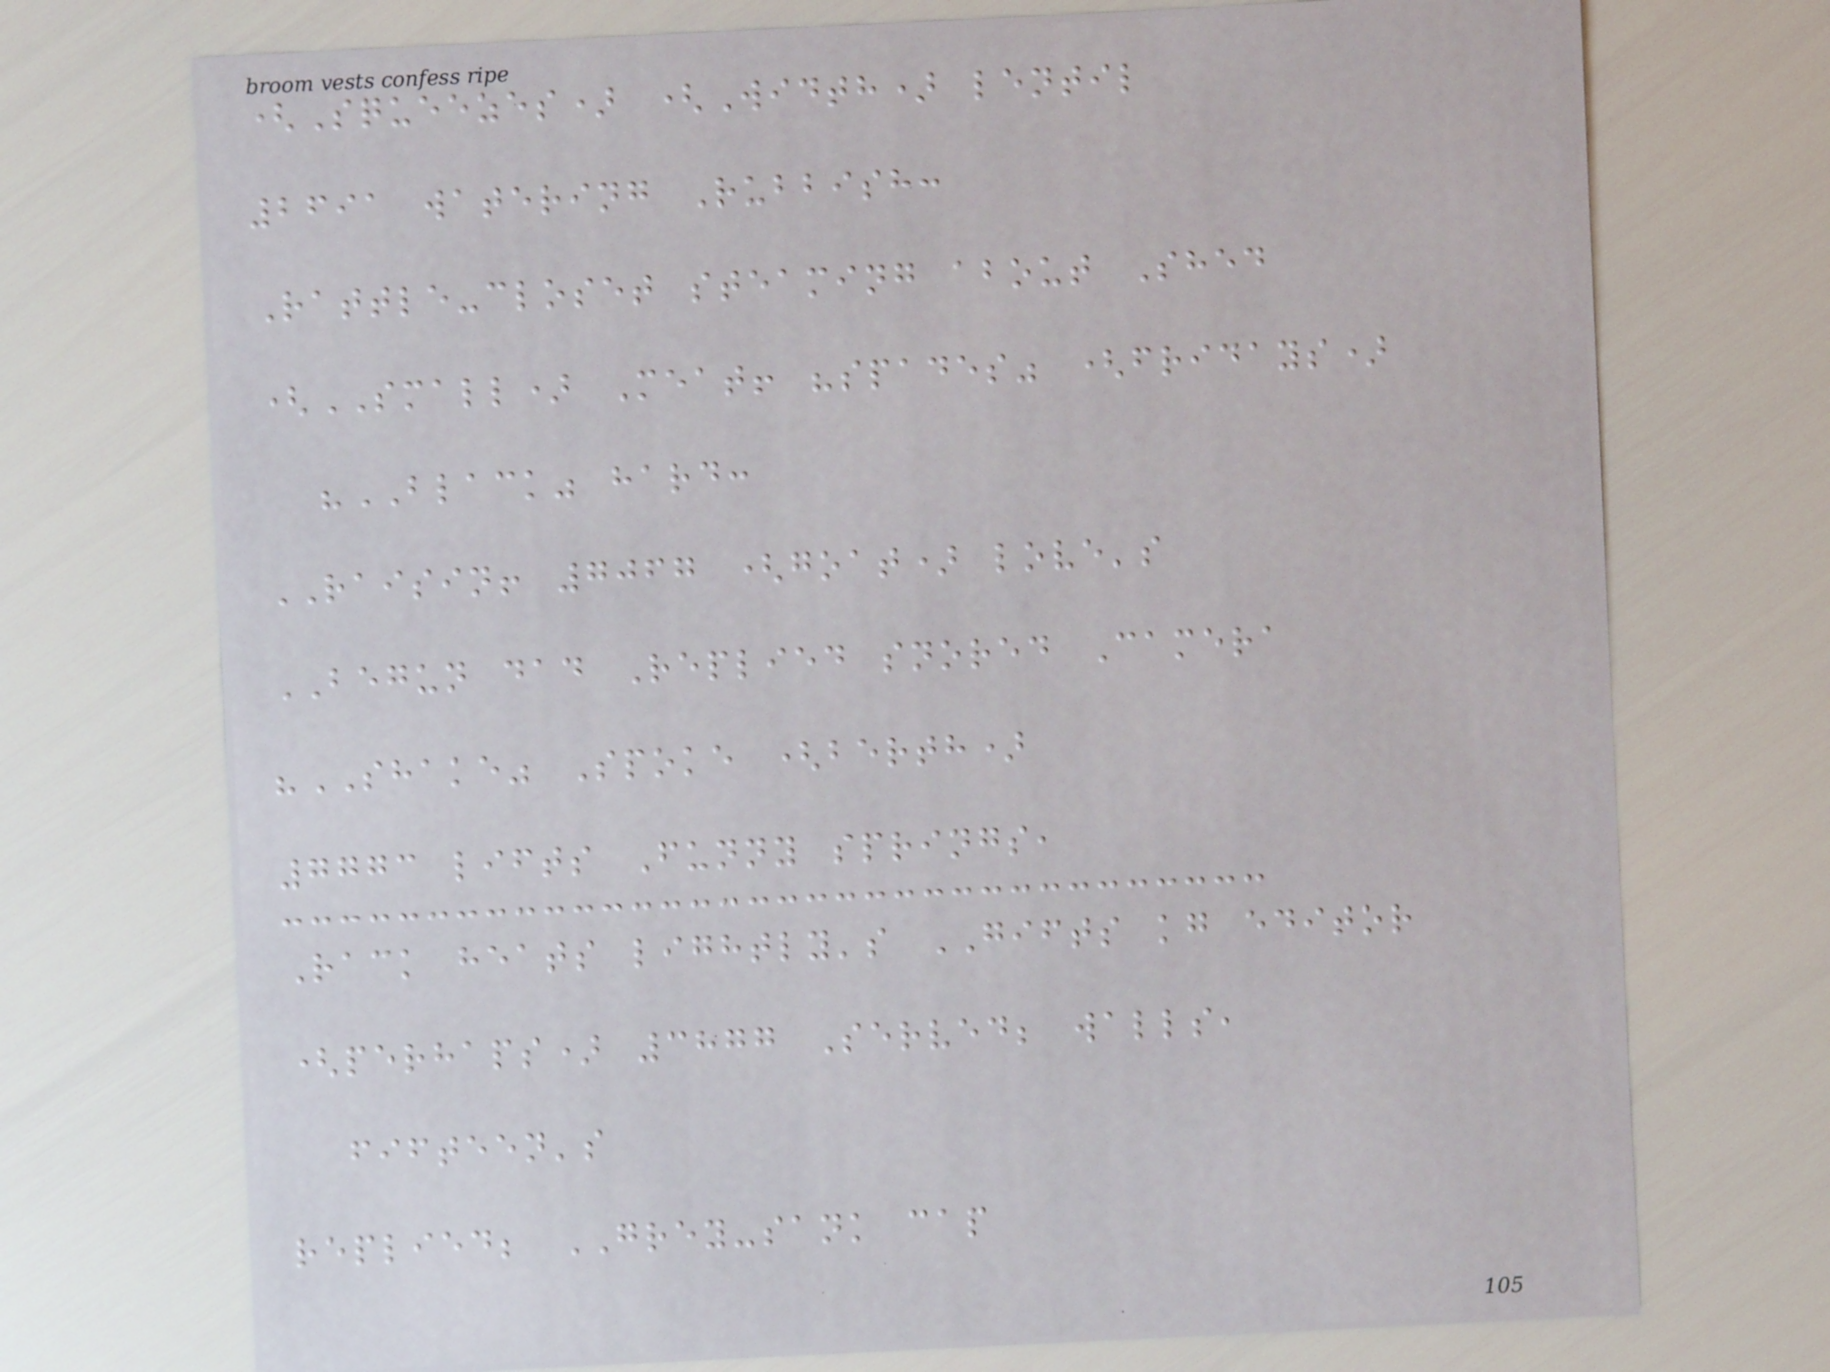(Squeezes) (Width) lentil
2691 watering Rubbish:
Rattle-closet steaming about Shed
(SMALL) Meat! "spades" (fridays)
"BLACK" hard:
RAISIN! 7067 (goat) love's
BEGUN dad Replied snored Camera
"SHAKE" Spoke (berth)
7773 lifts Funny springs,
Rack heats lightly's GIFTS kg editor
(perhaps) 3877 Served; walls,
fifteen's
replied; GREY-sank cap
